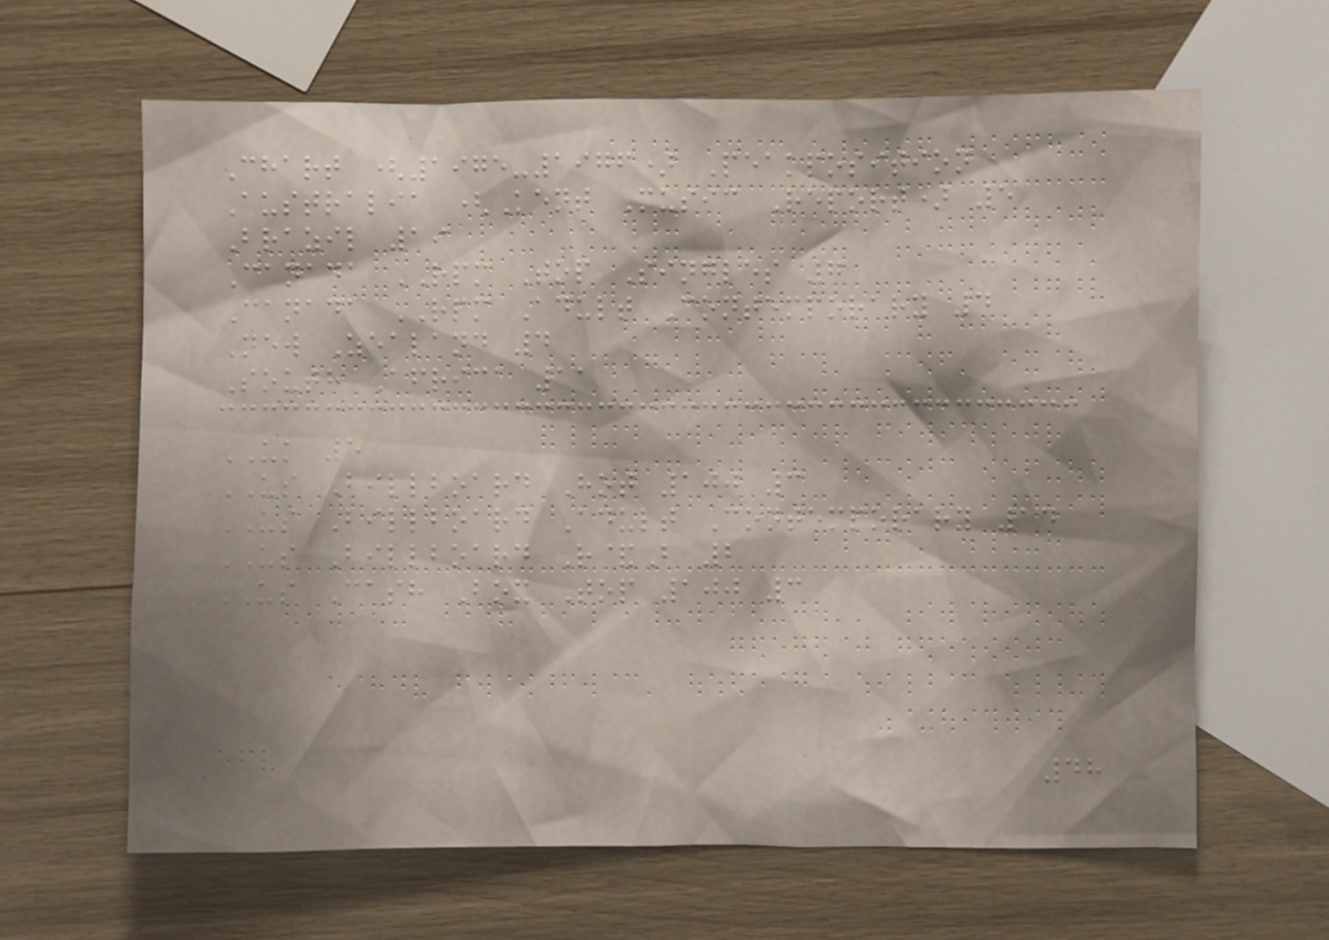Chart (1975-1976) Peakposition
Australia (Kent Music Report) 5
Brazil 19
Canada RPM Top Singles 7
Canada RPM Adult Contemporary 4
New Zealand 4
South Africa 11
UK 5
US Billboard Hot 100 3
US Billboard Adult Contemporary 14
US Billboard R&B 2
US Cash Box Top 100 3
48
